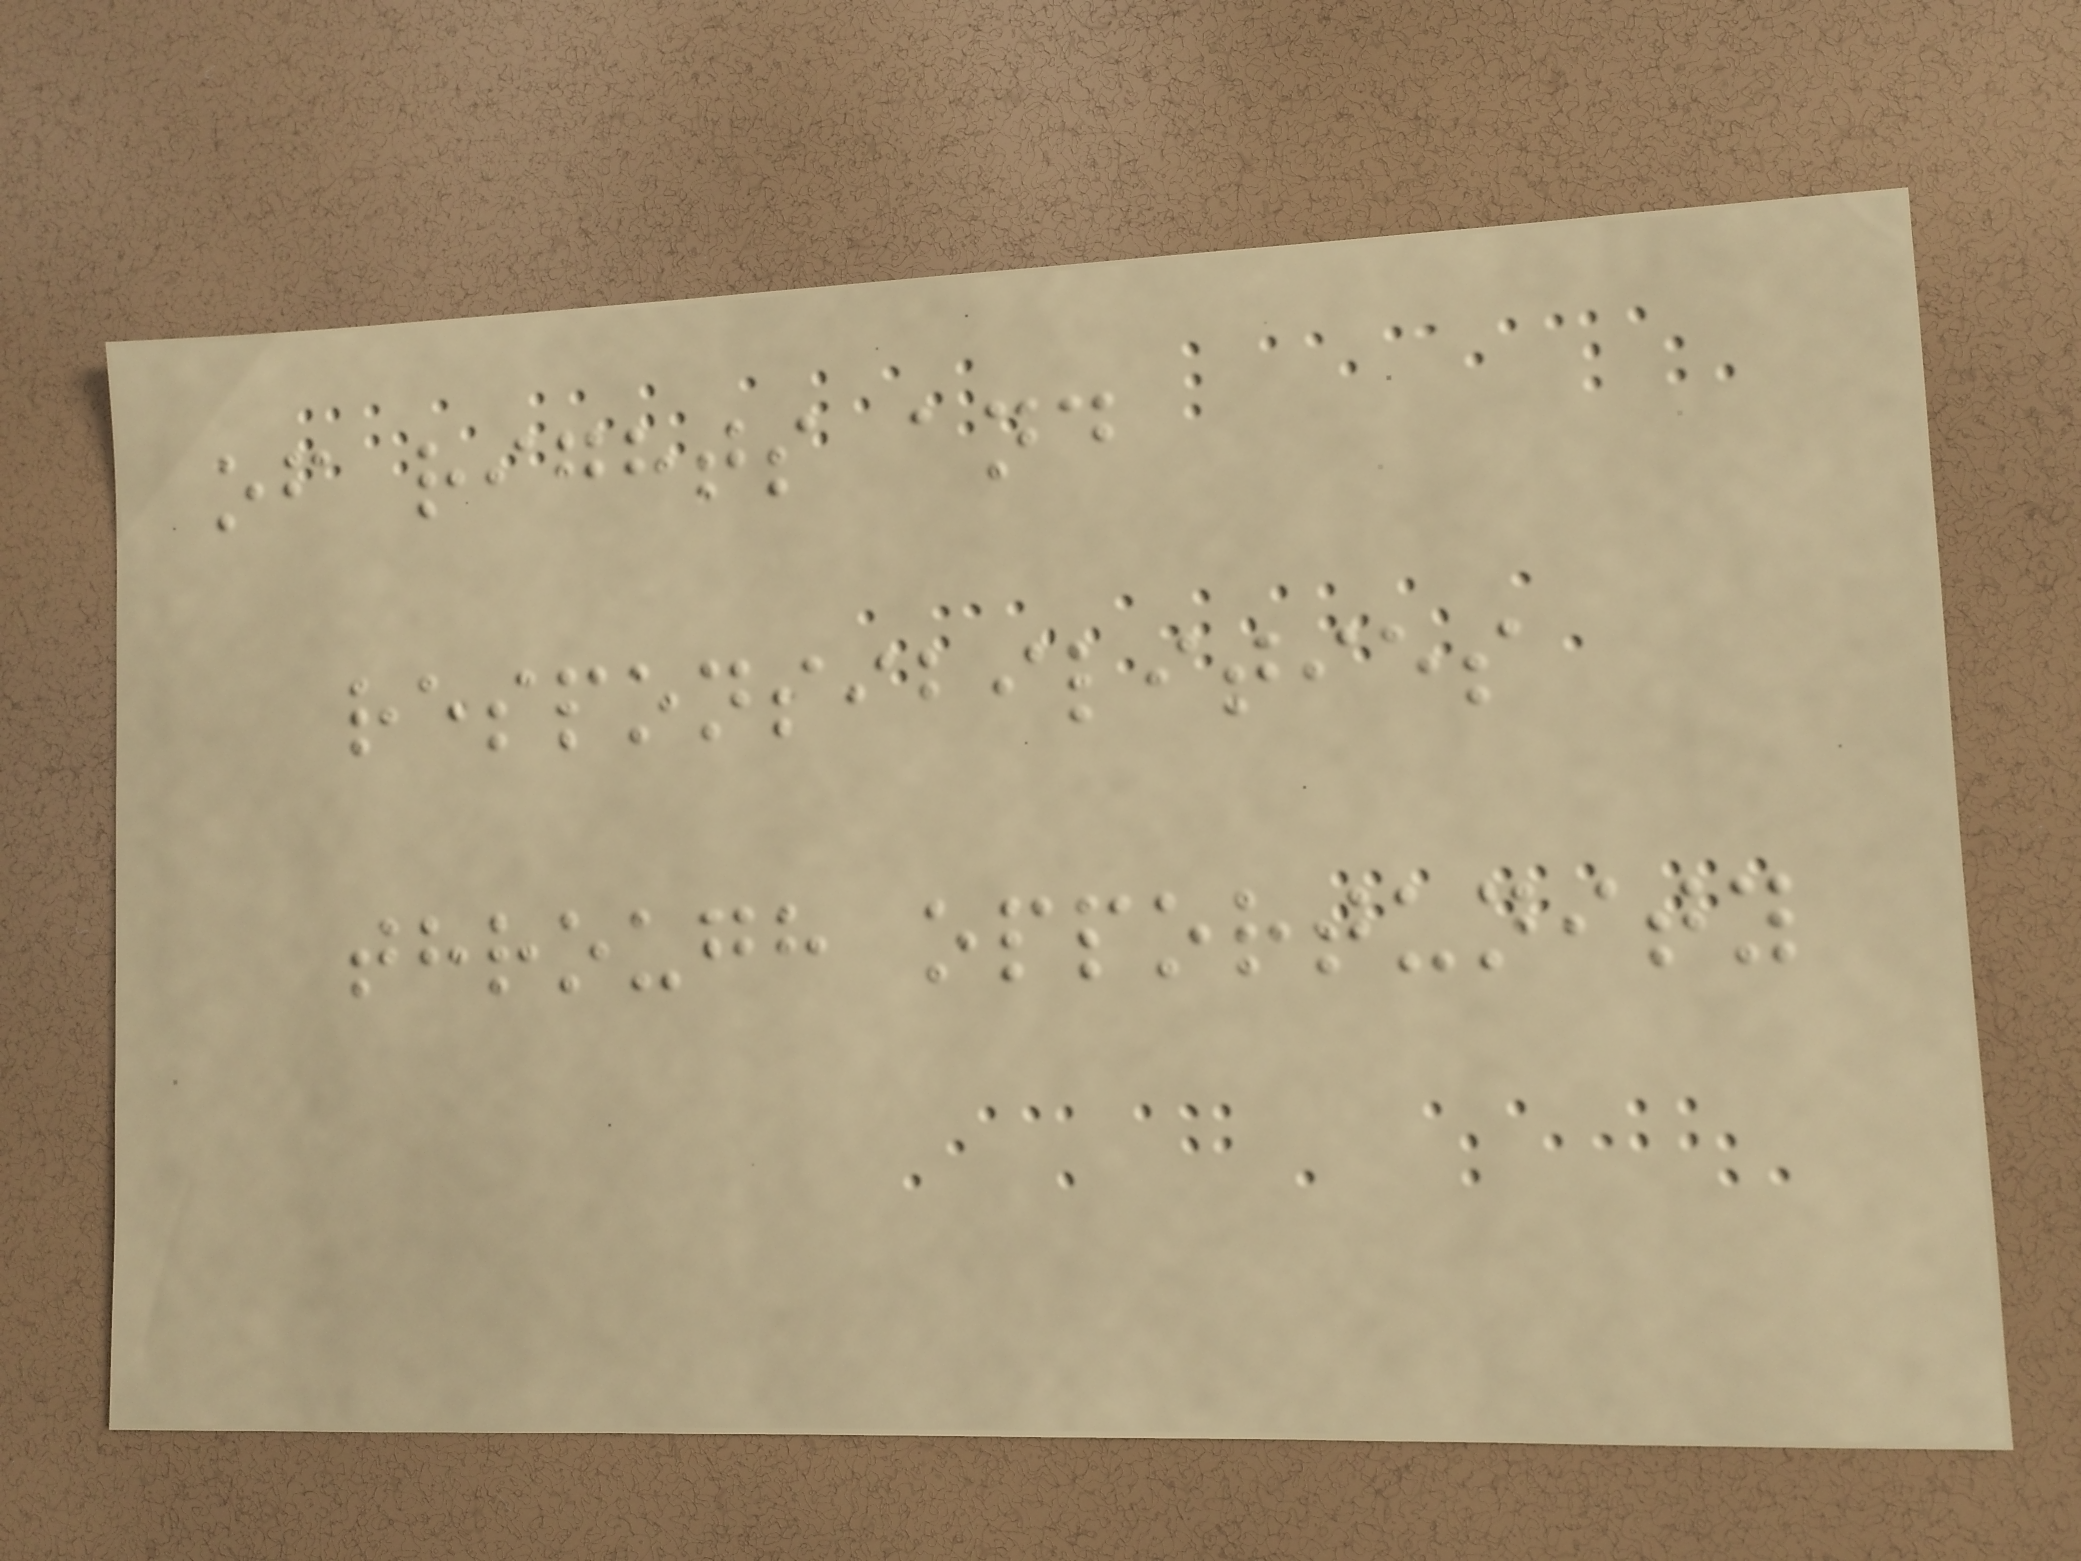of rights and
responsibilities
through opportunity
